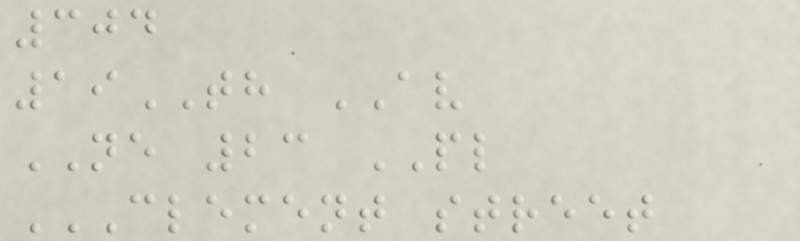304
19TH AV
NE 23 PL
CLEMENT STREET
